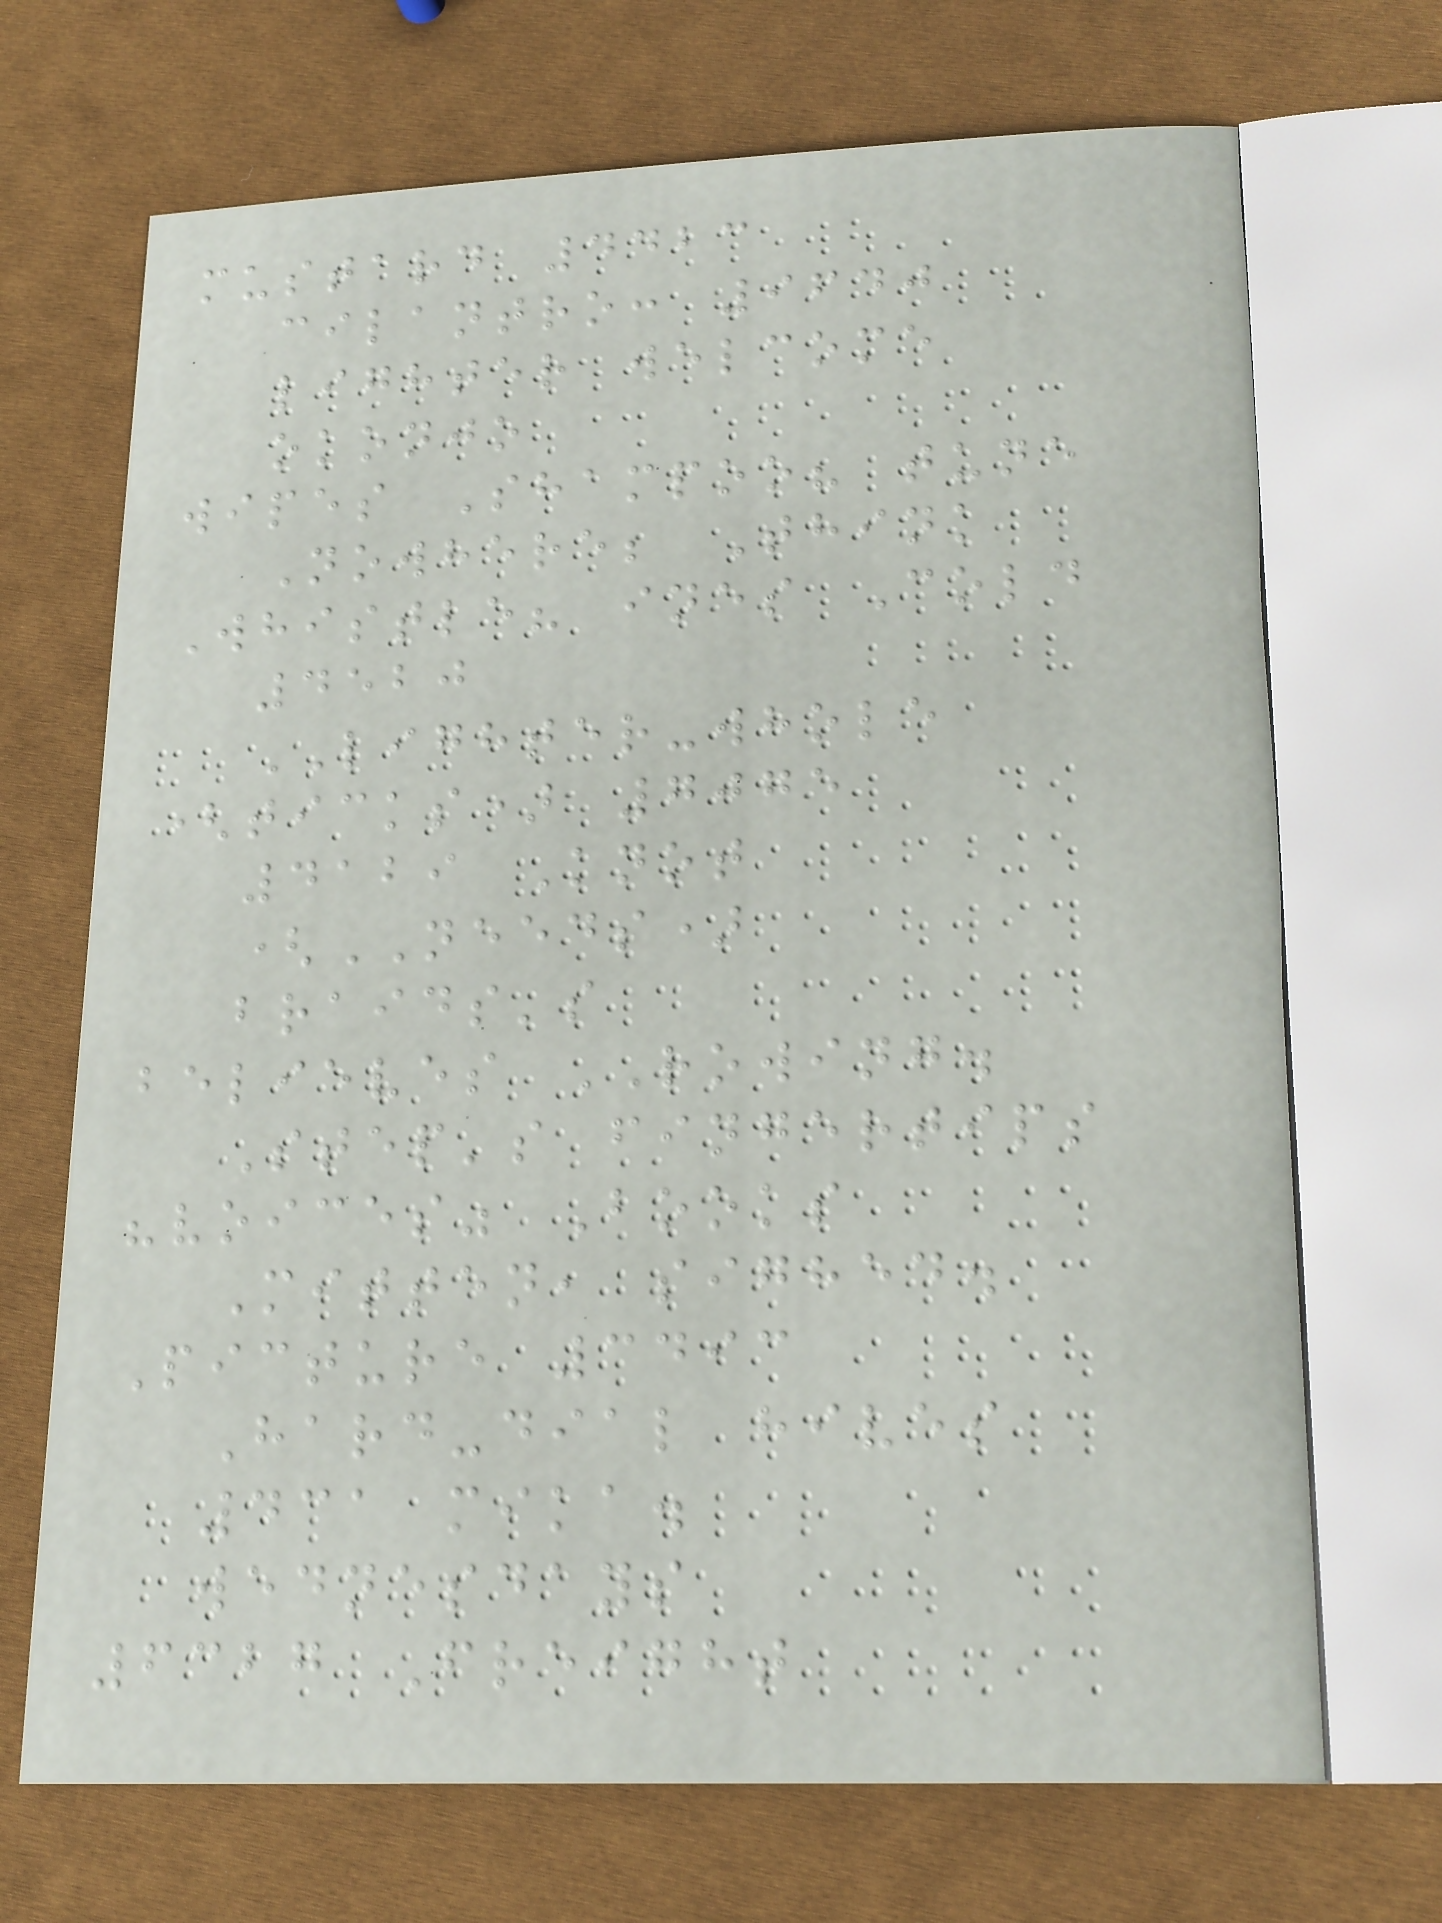mustard 4423
cilantro: 9640
lighter welcome
okonjo
wipes Shampoo? tune
Nowhere; Think
Whistle? ines Cold
4520
LIGHTER-whole
(ticks) 7075
4129 Knot
(NEEDS)
braids's
believes ROWING.
Step's fingertips
"voices" Books
Mitten, sighed.
Picture 3493
Hard-dial hives
431 mika.
wednesdays
6327 Freight
